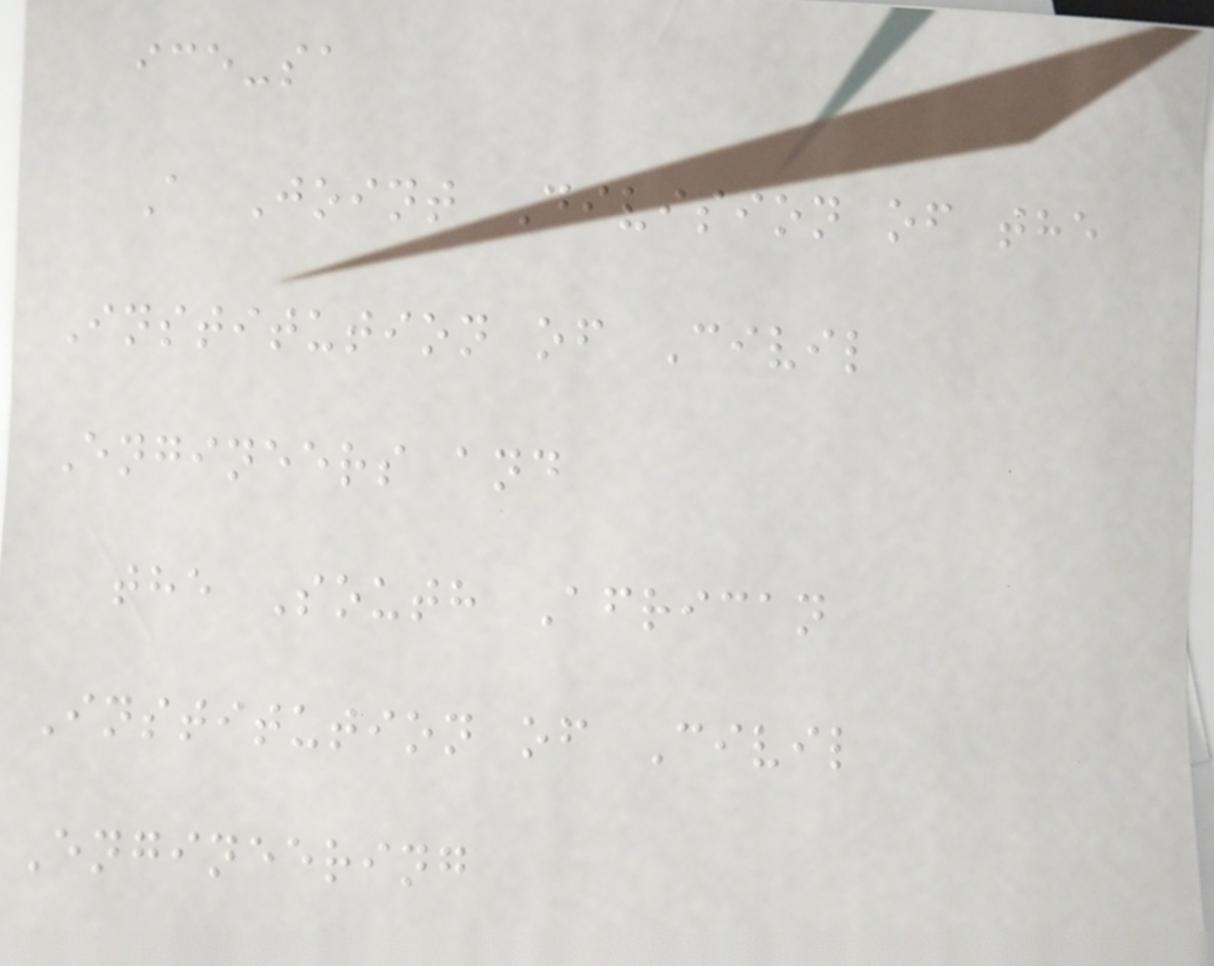ice-sa
A Joint Division of the
Institution of Civil
Engineers and
the South African
Institution of Civil
Engineering
